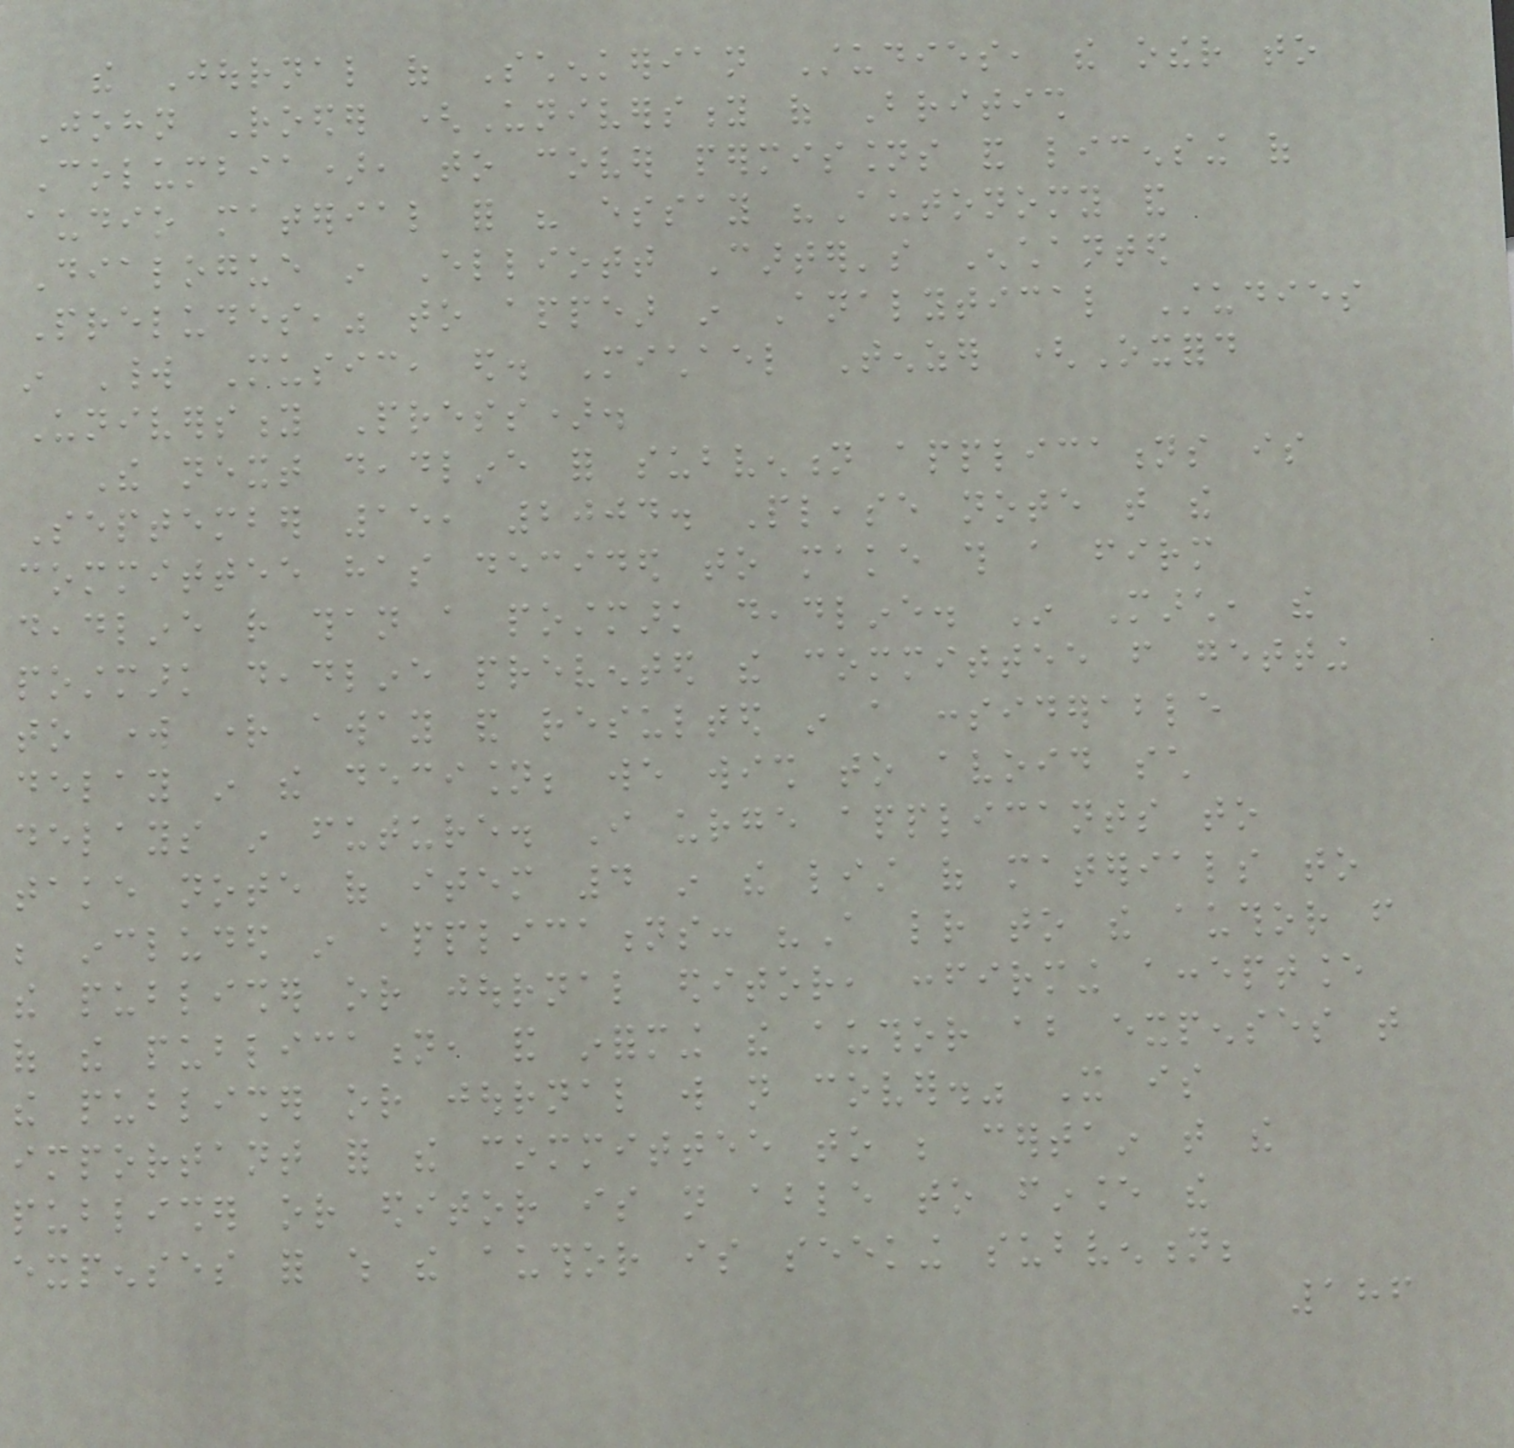the Journal of Schenkerian Studies, the other to
John Roeder (University of British
Columbia), to cover permissions and licensing of
audio material for his essay "Autonomy and
Dialogue in Elliott Carter's Enchanted
Preludes," to appear in Analytical Studies
in World Music, ed. Michael Tenzer (Oxford
University Press).
The next deadline for subvention applications is
September 15, 2004. Please note that the
committee has decided to make this a firm
deadline rather than a postmark deadline. In March, the
postmark deadline prevented the committee from getting
to work right away and resulted in a considerable
delay in the decision; we wish to avoid such
delays in future. I urge applicants to
take note of item 4 in the list of materials to
be included in applications: "A letter to the author from
the publisher or journal editor, confirming acceptance
of the publication, and informing the author about expenses that
the publisher or journal will not cover." It is
important for the committee to be certain that the
publisher or editor is not able to finance the
expenses for which the author is seeking subvention;
186
